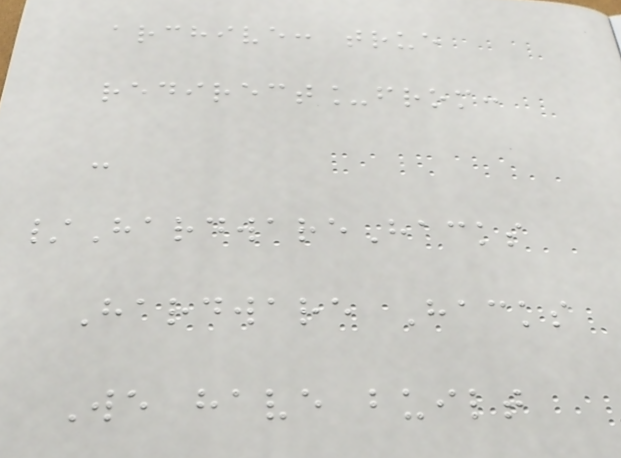archive: true
redirect_from:
-
/HardwareHacks
Hardware Hacks
We have built
